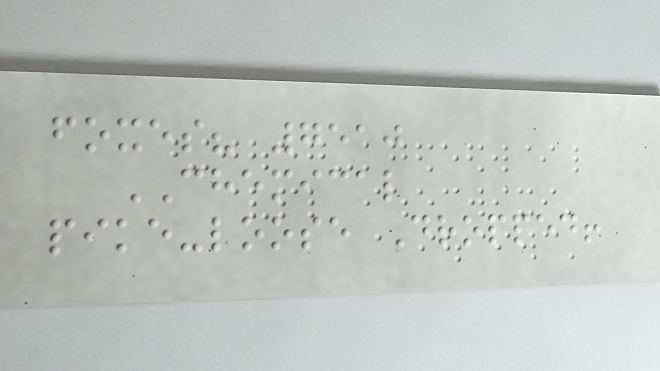foxes? 7510
CHEMICAL
pike-loose Dropped!
